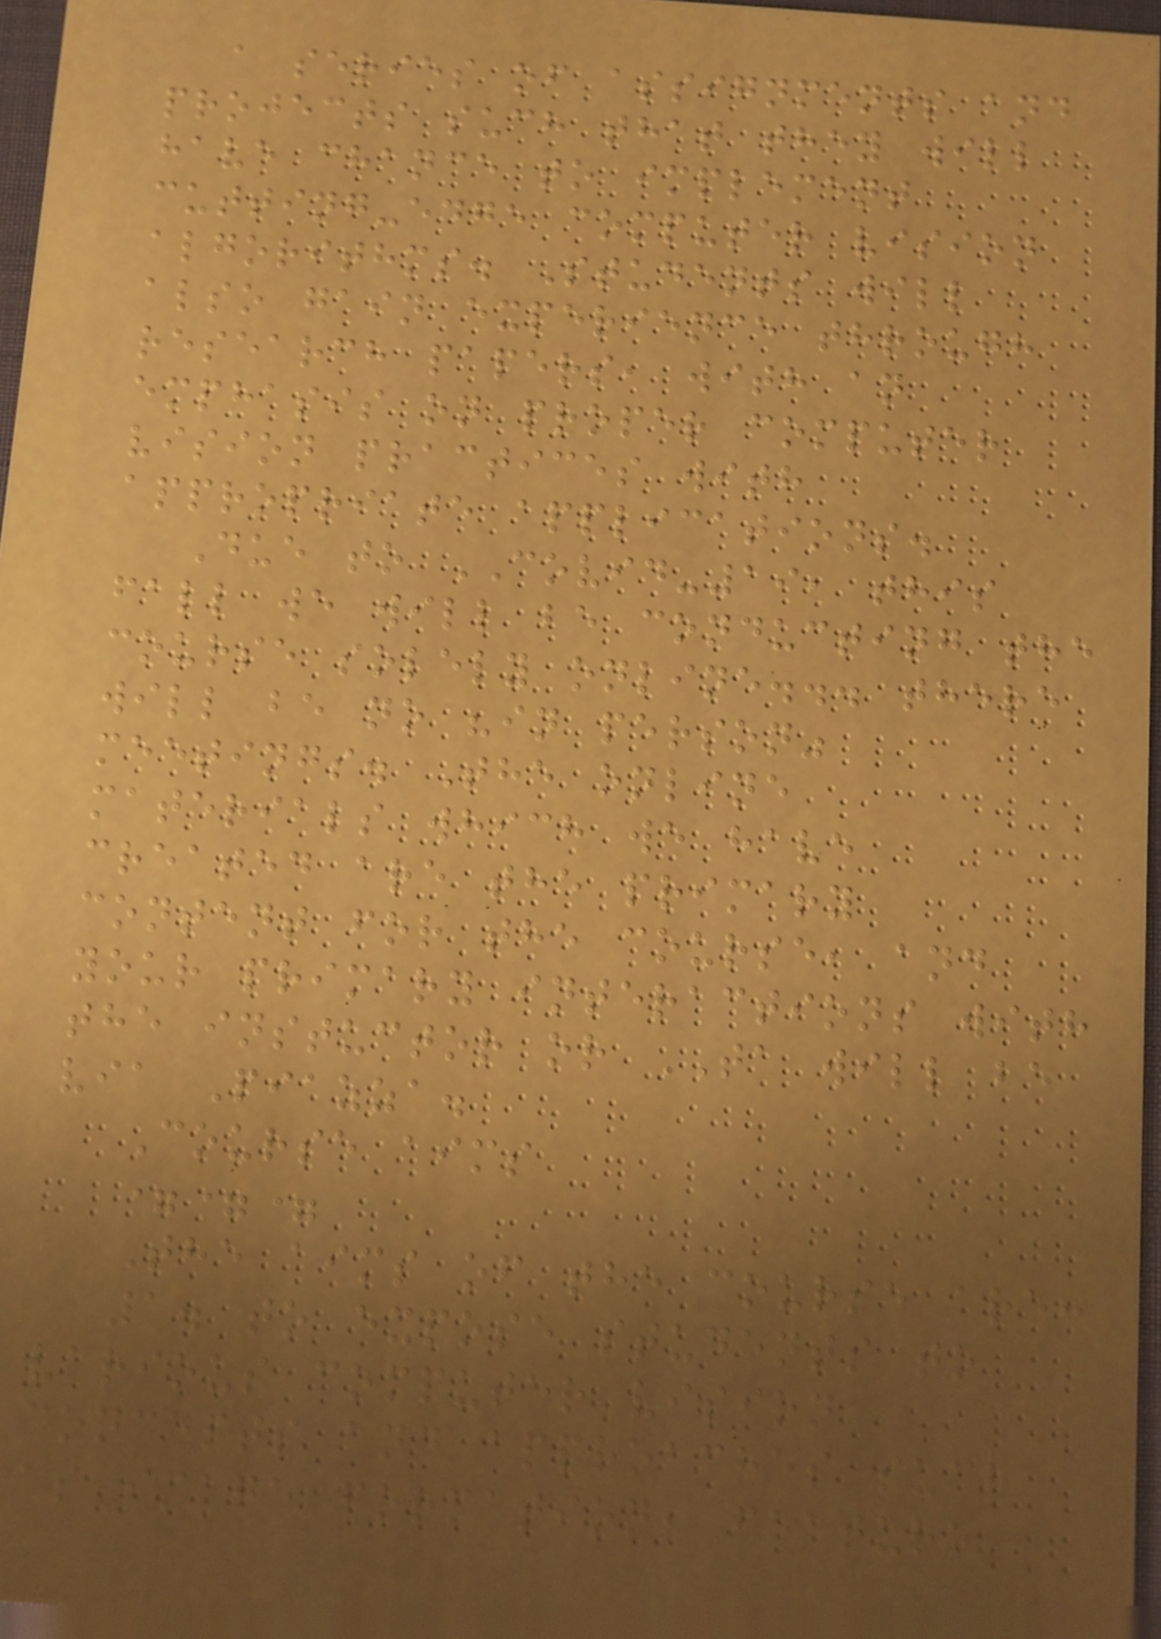a series of assignments and
projects such that they will
have chance to implement
cutting-edge computer vision
algorithms. Students will
also gain experience through
research papers, with an
emphasis on proper computer
vision practices with
appropriate applications.
Due to COVID-19, this
fall we will be conducting the
course solely online... there
will be no "in person"
meetings. The online
materials which we have
created are the primary
content for the course, and
your primary interactions with
the instuctor or TA will be
via Piazza.
Course aims
===
The aims of the course are:
1. to expose students to
various computer vision
concepts and approaches such
as image formation, feature
